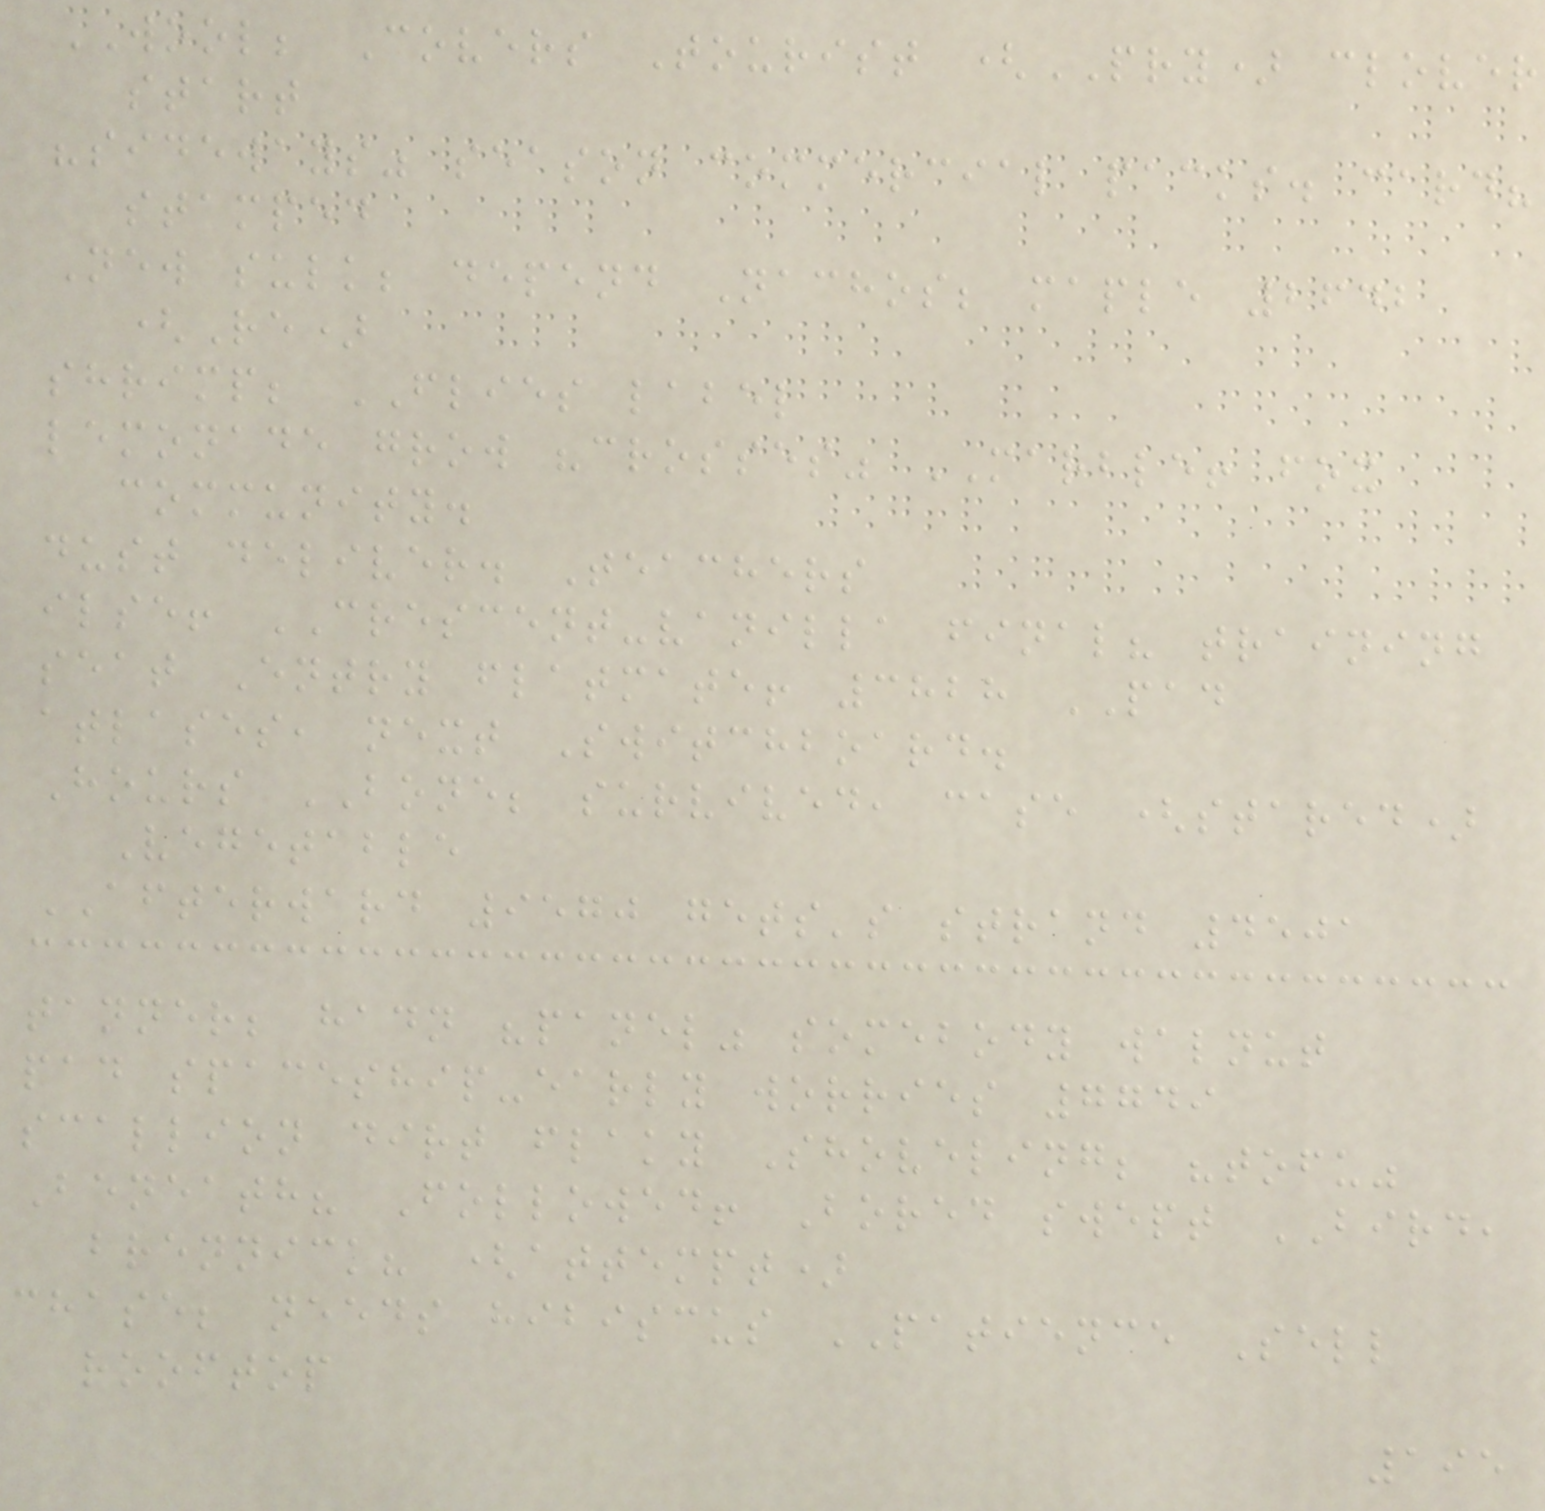WOOL; Covers Tourist (PRY) clover
start
"sideways" season commercial packs. card?
stamped
New sulk; depend Nachos; maple 2642
(Re)
shrimp; FLIES label
lemonade grow "crosses" MARBLE! fox
community.
dust deliver. Teachers
ilse! CRESCENT-vanilla final? training
seat Entry flatmate! 3828 PAD
atlases, next Switchboard.
Hours BONE; survived, case (stared)
Vegetable
AFTERWARD 9570 gets's strand 4501
tanner; hadn "panel" somebody walnut
pad spaceship-early worries 7749
scallion dirt flaky Shoveling; "tofu"
Beneath? Followed! Bored swept BIRD,
brennick? (attempt)
chase; needs hibiscus PATIENCE Sell
rooftop
195
